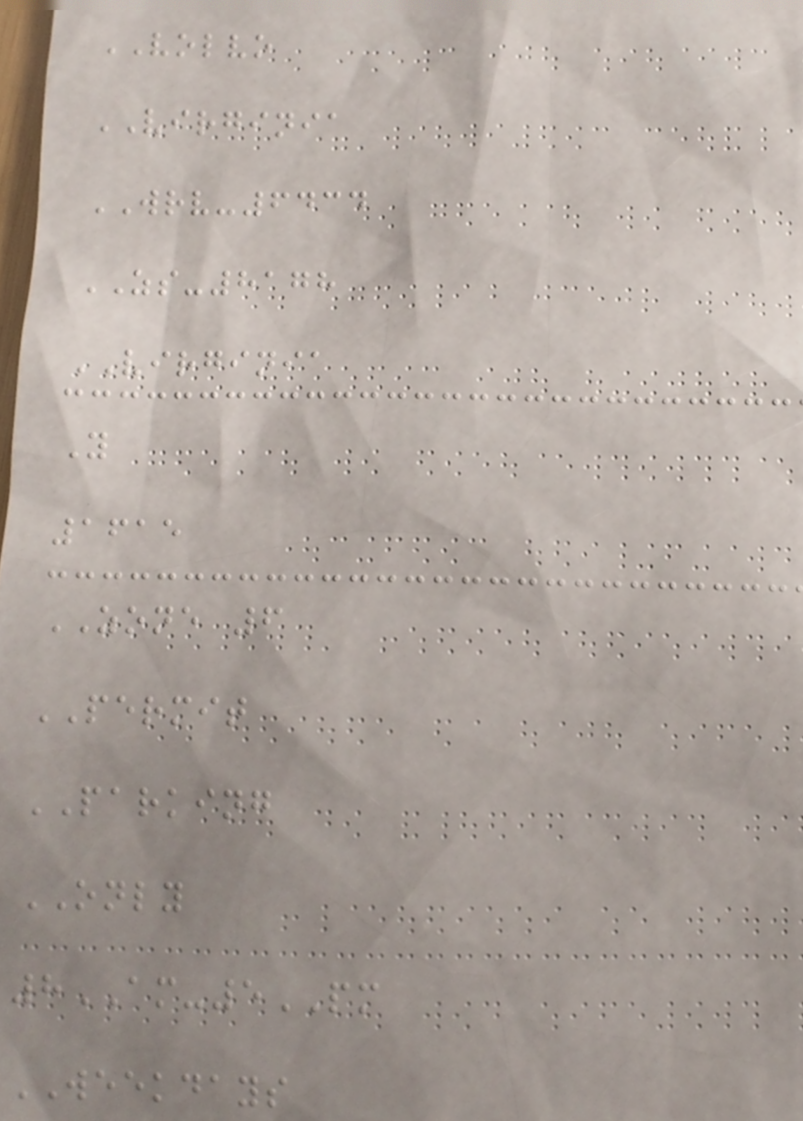VOLVO
VIRGINIA
WRV-6434
ZS-8178
VIRGINIA
Y
1615
ZONE 6
PERMIT
PARKING
ONLY
8AM-5PM
WEEKDAYS
